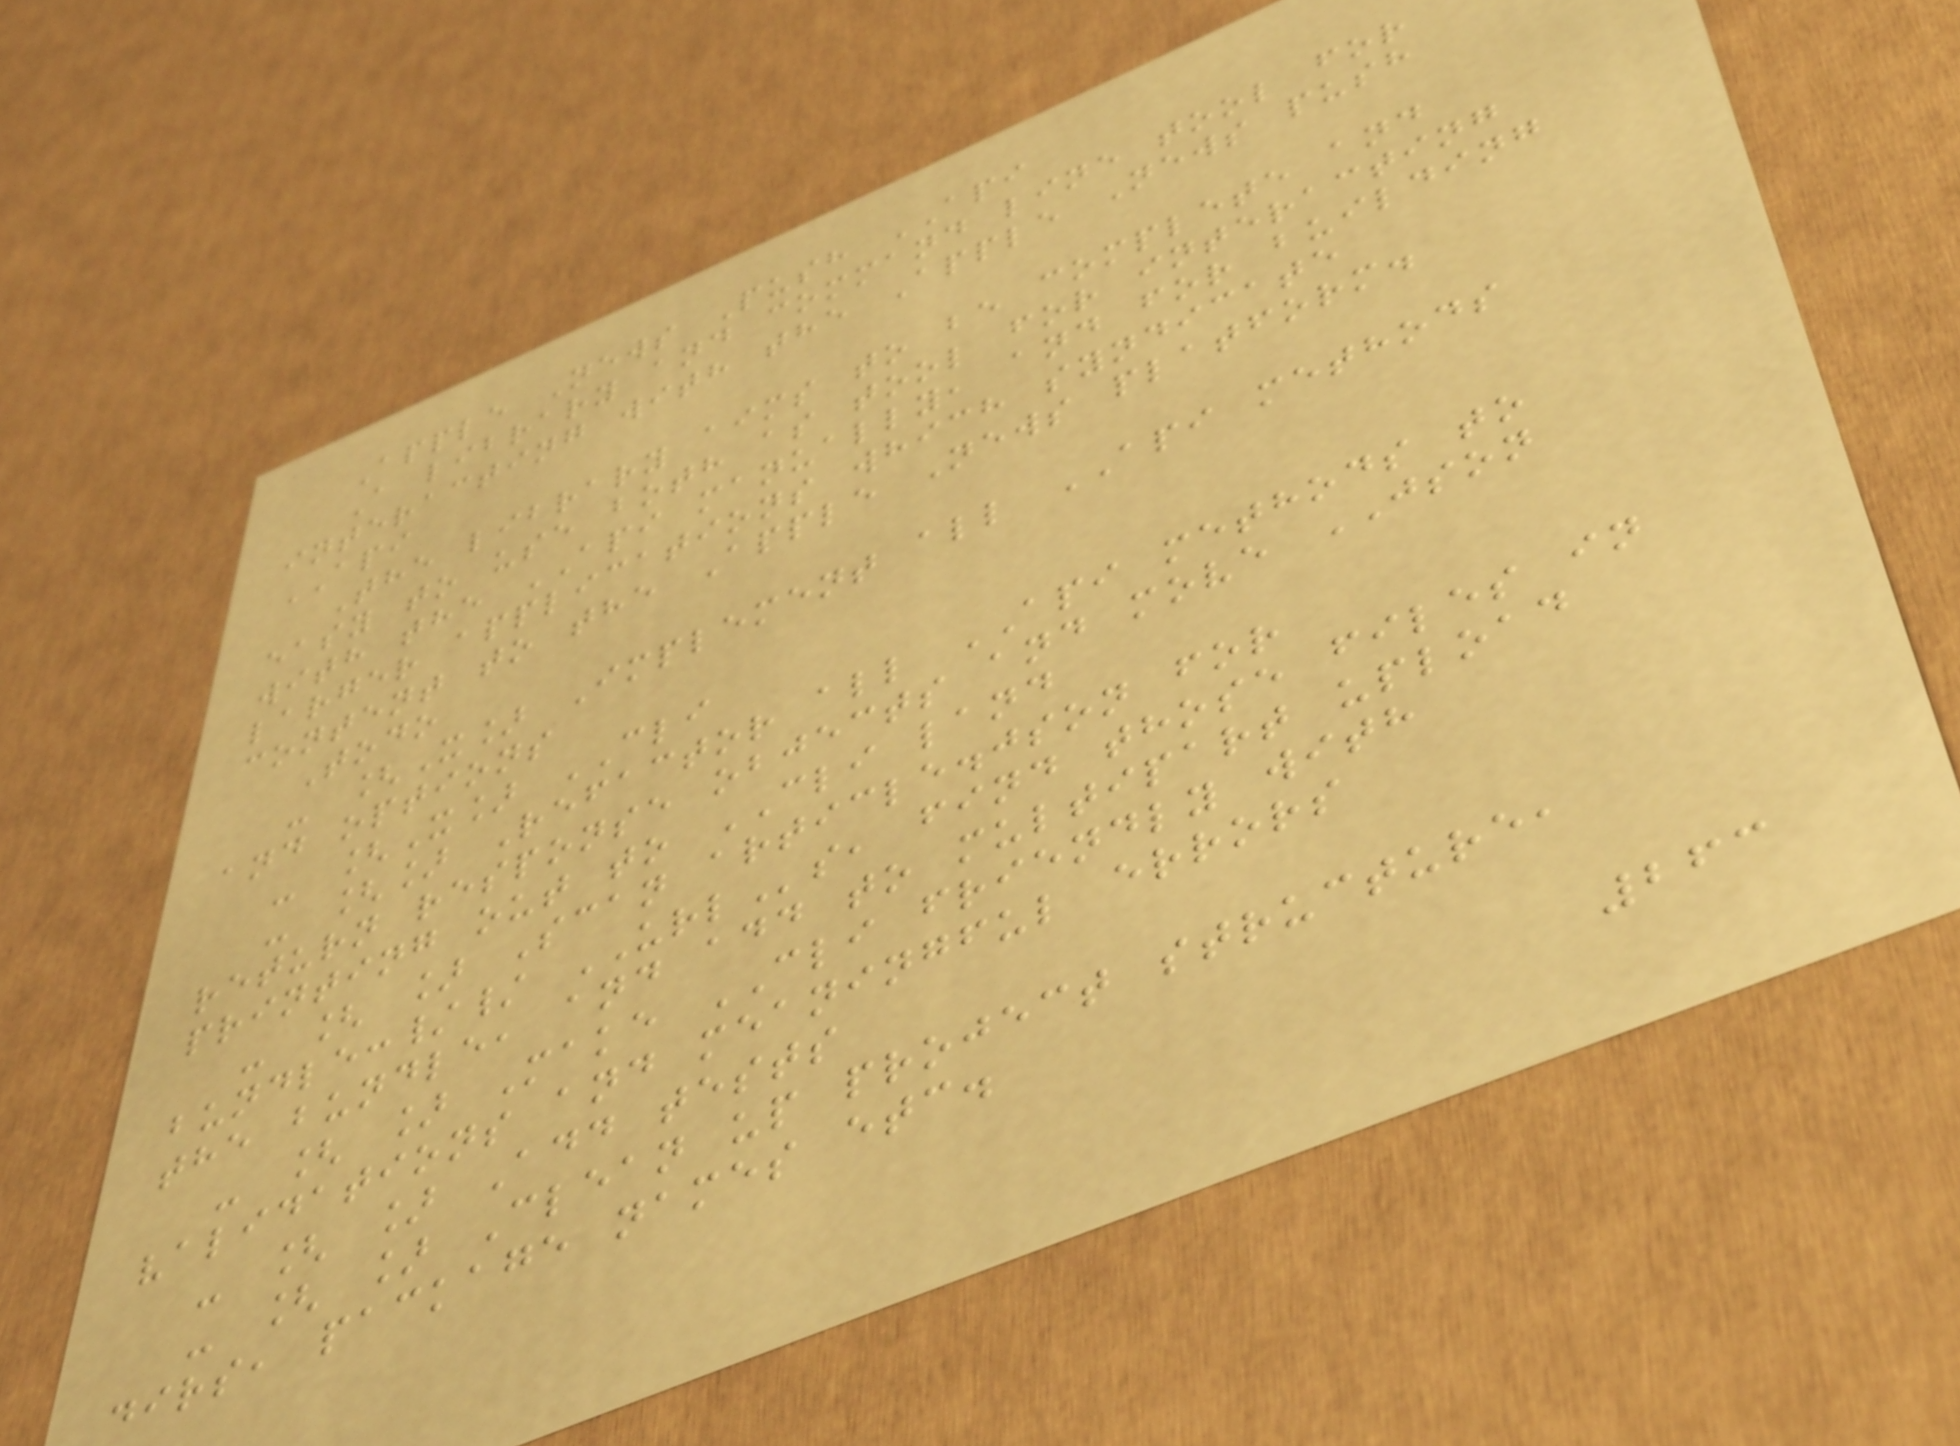Apple News Push API
A library and command line tool for
interacting with the Apple News push
API
The library aims to be complete and
easy to use both as tool for interacting
with the API manually, and for building
larger applications which syndicate
content to the Apple News platform.
Todo
- [X] Implement all API methods
and options
- [X] CLI
- [] Refactor all API methods to
return response objects and move JSON
printing out to CLI land
- [ ] Scan article.json for
bundle:// URLs, find those files in
the bundle, and add to multipart upload
- [ ] Make CLI friendly with
validations and meaningful errors
- [ ] Add tests
- [ ] Clean up project structure,
dirs, package names etc.
263
